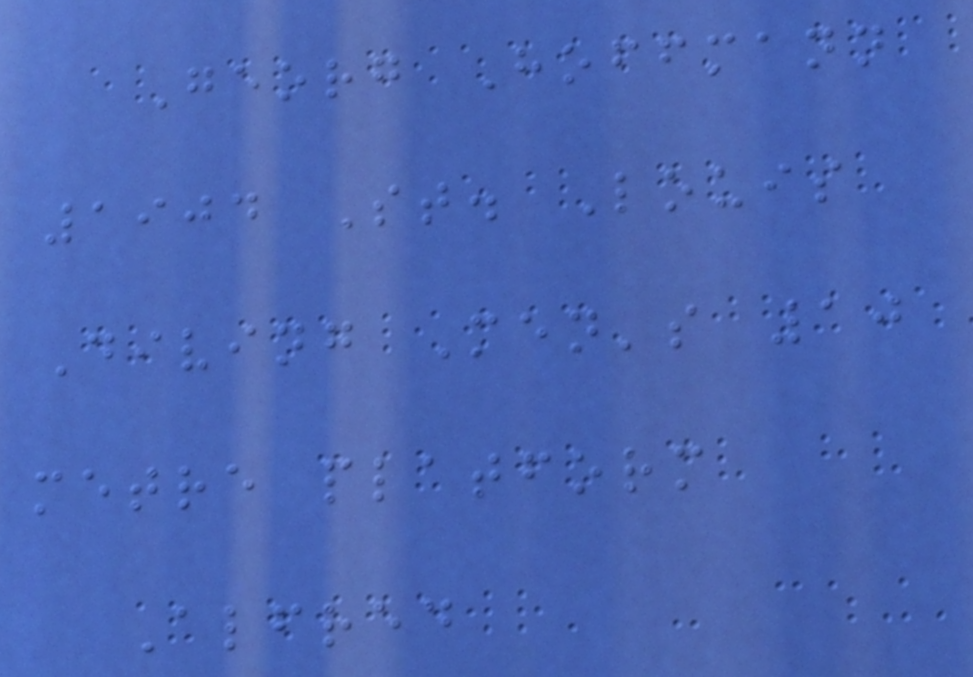Georg Hoffmann
1904 St. Louis
Diving Men's 10
metre platform
Alfred
